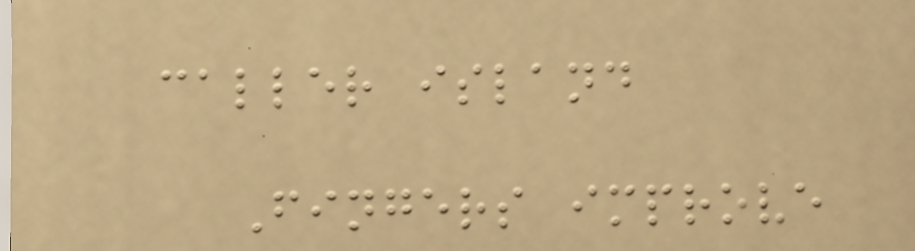caller island
Fingers improve
